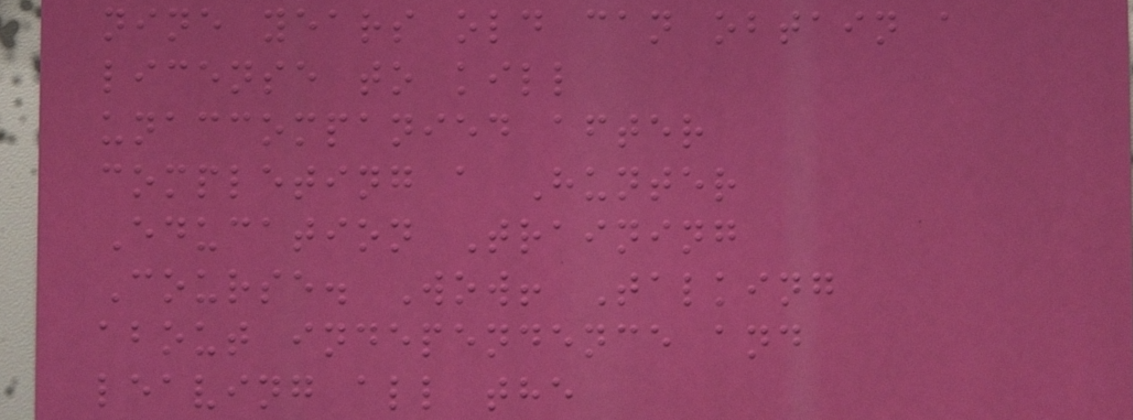nine years old can obtain a
license to kill
unaccompanied after
completing a Hunter
Education Training
Course. Wow! Talking
about independence and
leaving all the
